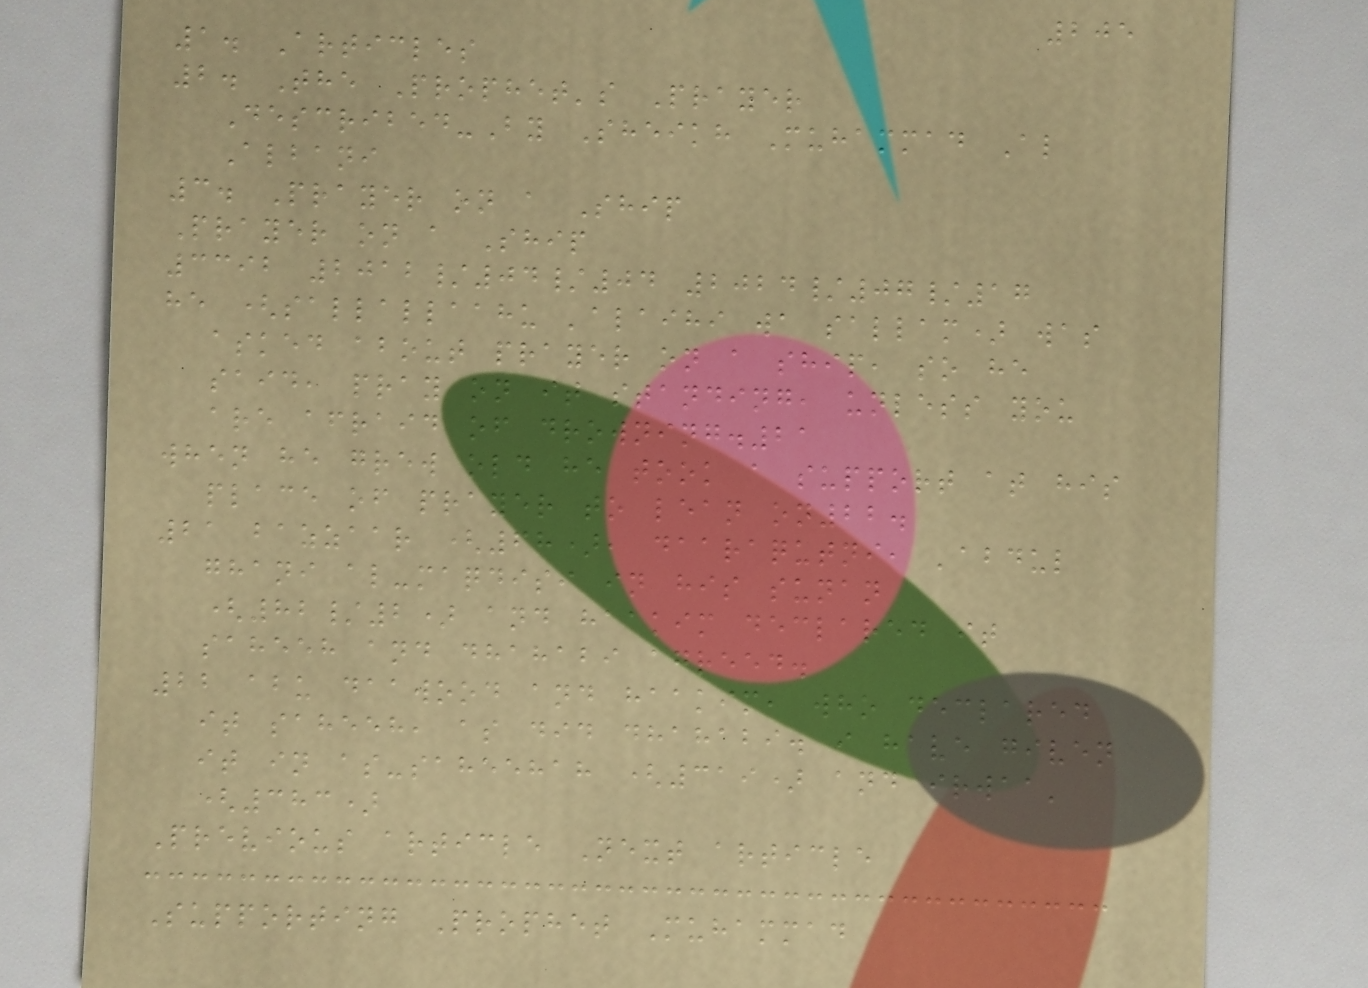205
1. Articles
2. The Prophet's Prayer
Described-By Sheikh Muhammad Al
Albani
3. Prayer on a Ship
Prayer on a Ship
3392 2012/04/04 2024/07/17
he (sallallaahu 'alaihi wa sallam) was
asked about prayer on a ship, so he
said, pray on it standing, unless you
are afraid of drowning.21
when he grew old he took a support at his
place of prayer to lean on22.
21 bazzaar (68), daaraqutni, 'abdul
ghani al-maqdisi in his sunan
(82/2) and haakim declared it
saheeh and dhahabi agreed.
22 abu daawood and haakim, who declared
it saheeh, as did dhahabi. i have given
it in as-saheehah (319) and irwaa'
(383)
Previous article Next article
Supporting Prophet Muhammad
